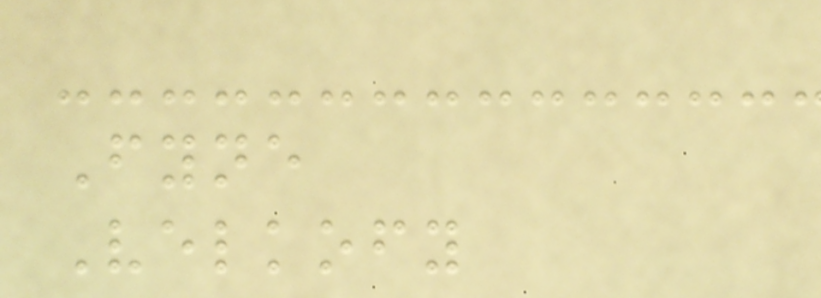Fyne
Velkofy
